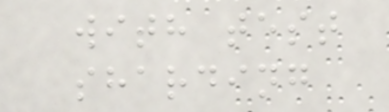with test
sharding
